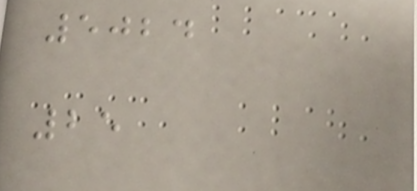5024
25
